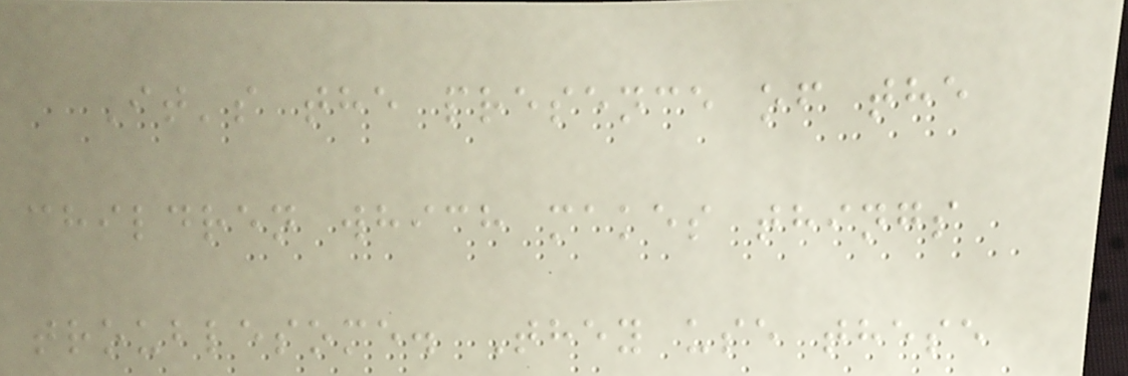It's the presence of the
children which makes things
troublesome. They use these
